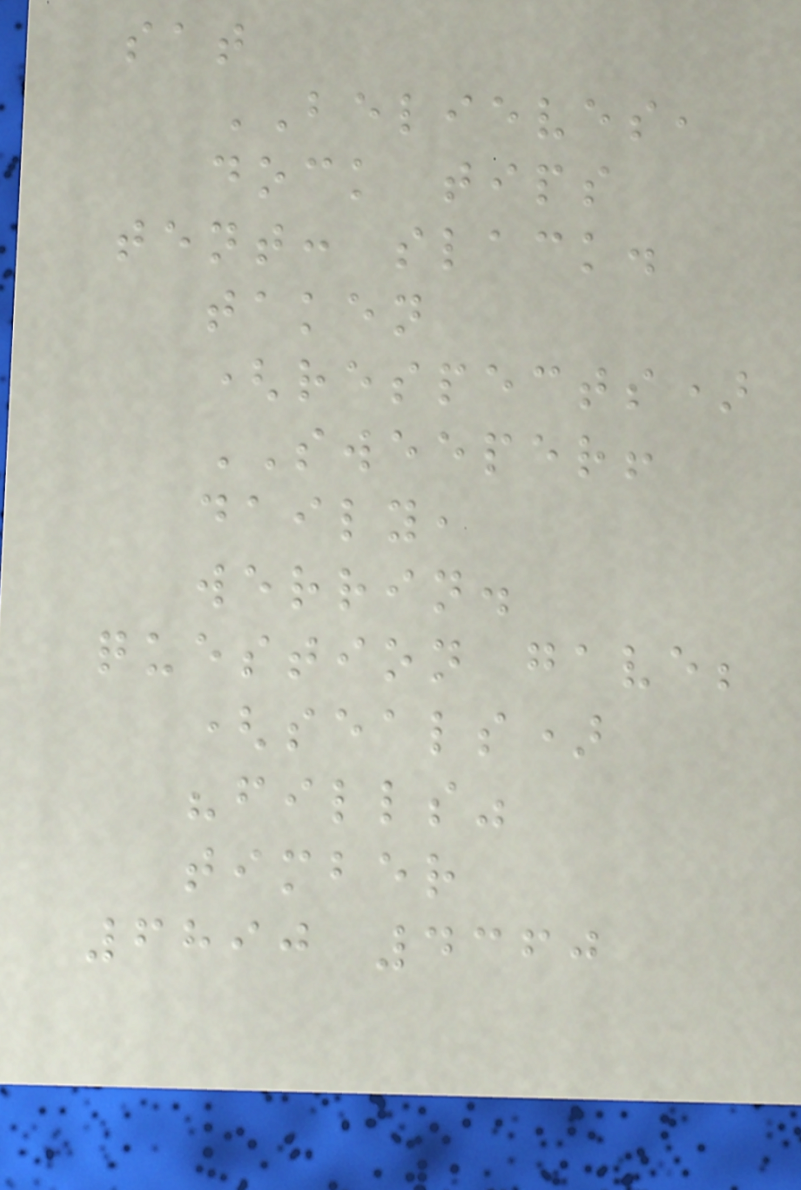sat
BELIEVES,
dock tips
tent: slack.
taken
(respects)
SWEEPER!
daily,
werrin.
question gave;
(seals)
"fills"
timber
6890 4360
